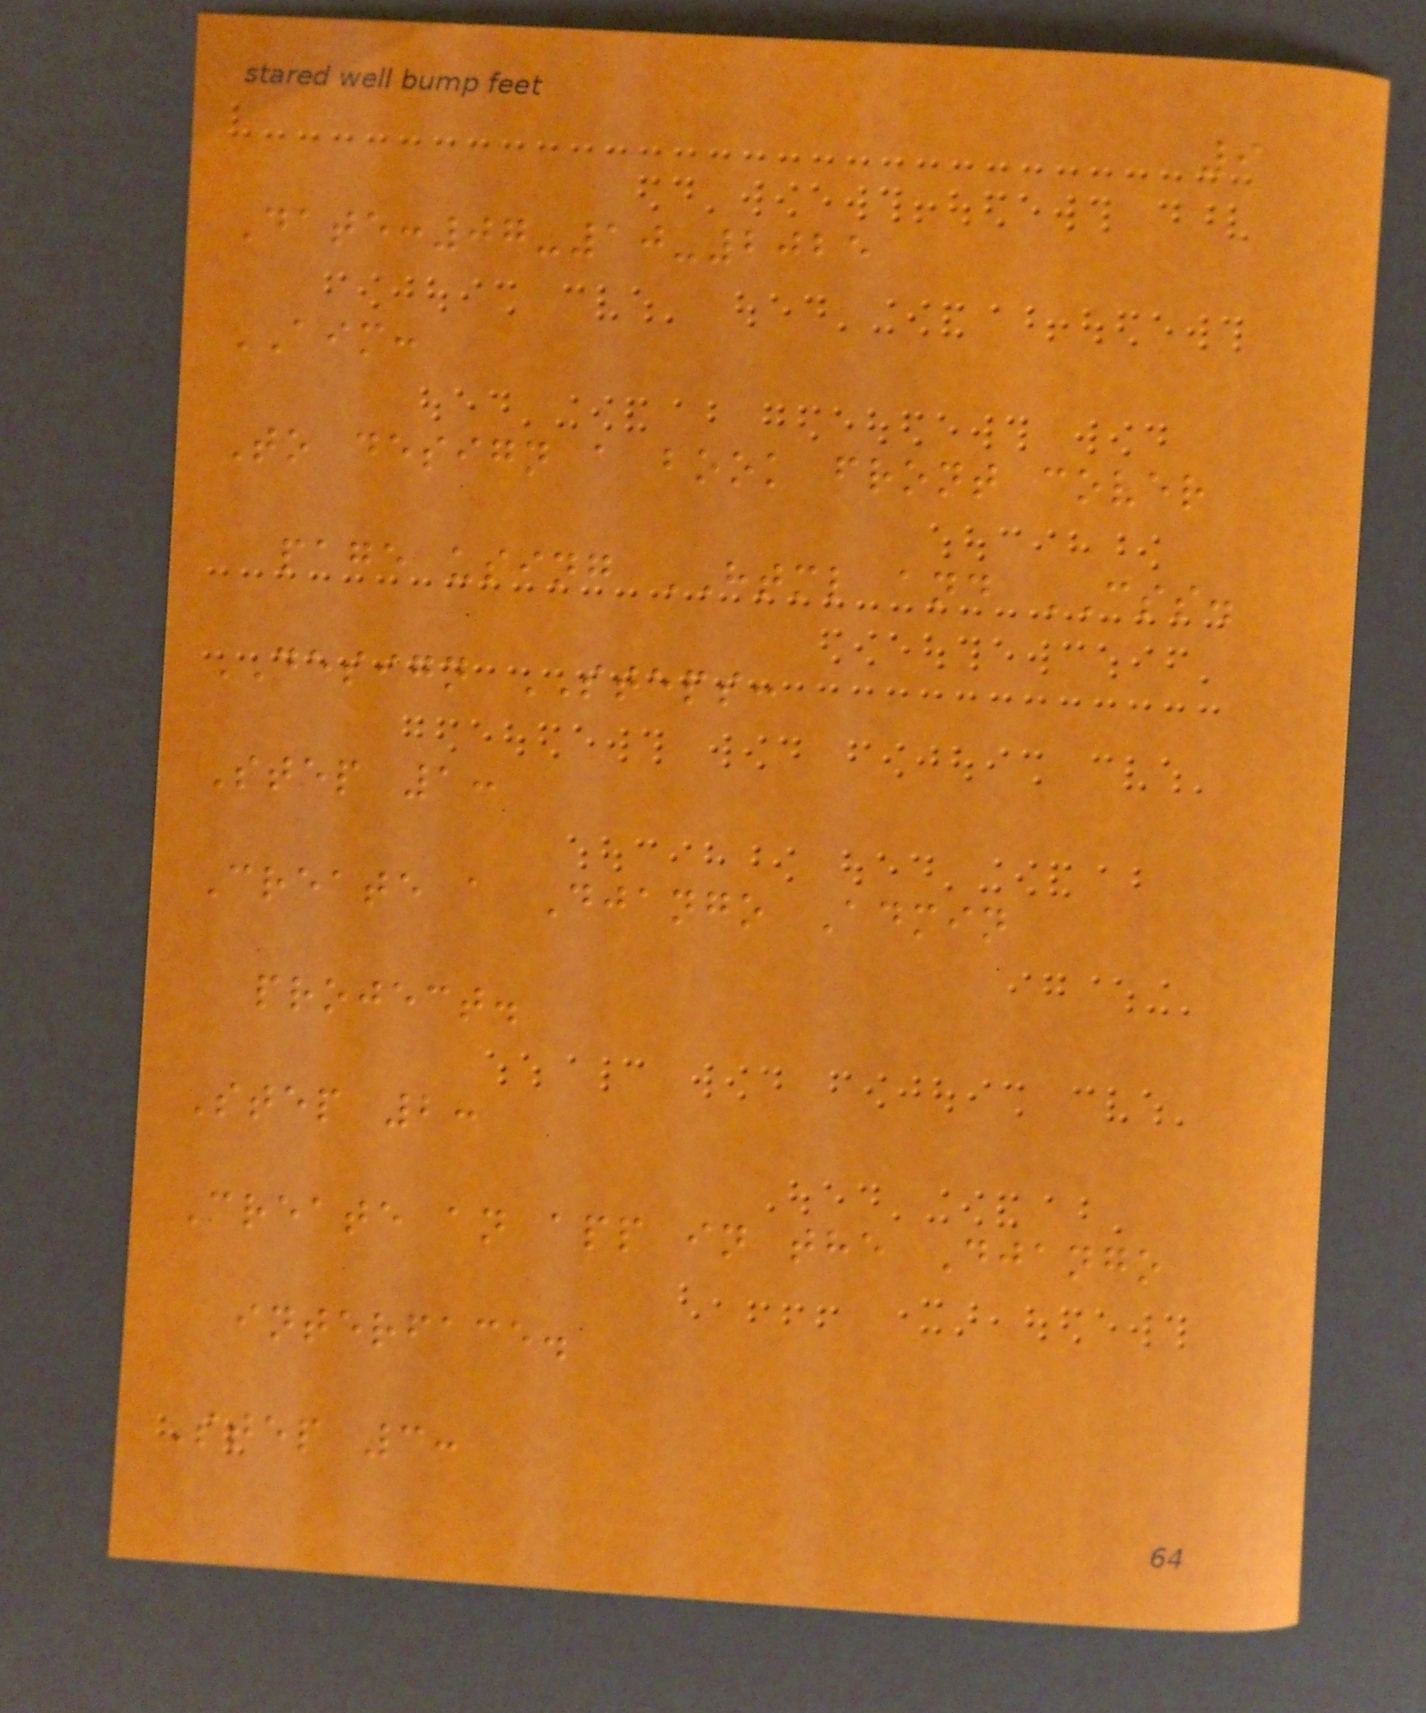9
Date:07-10-2025
AIM:
To design a book front cover
page using HTML and CSS.
DESIGN STEPS:
Step 1:
Create a Django Admin
project.
Step 2:
Create an app in the Django
interface.
Step 3:
